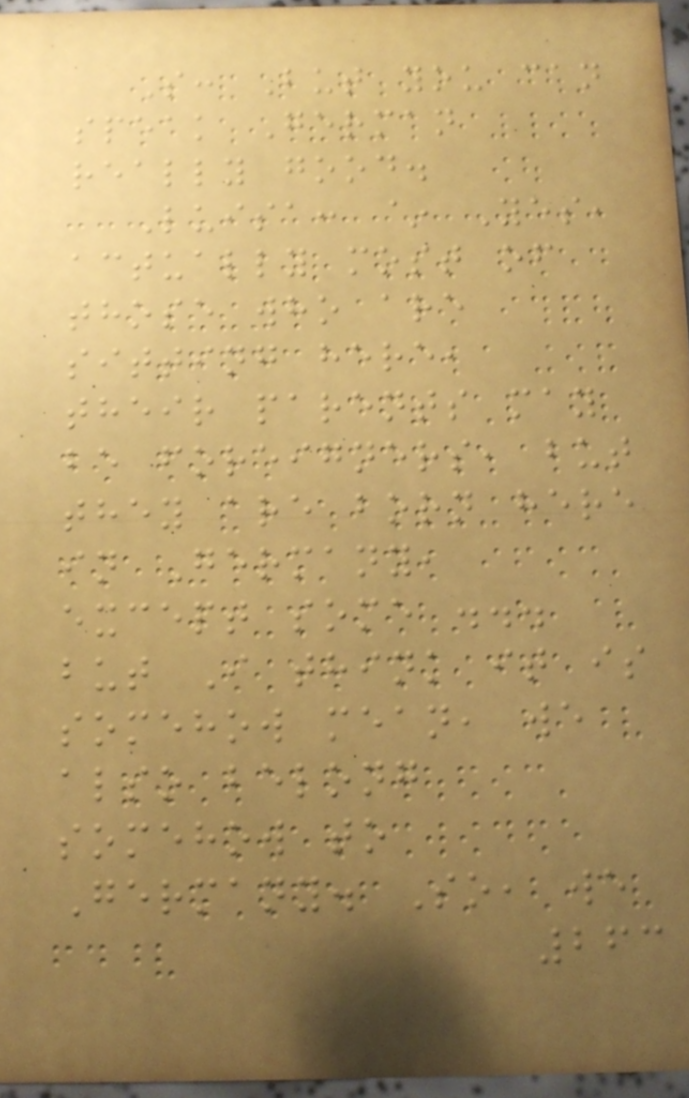S: But you can
speak German
really good.
Luisa: ~ Yes,
actually most of
those who are
sitting here,
their parents may
be foreigners, but
they are born here
in Germany,
except some ...
but I think it is
somehow mean, we
also belong
somehow to
Germany. So, we
263
